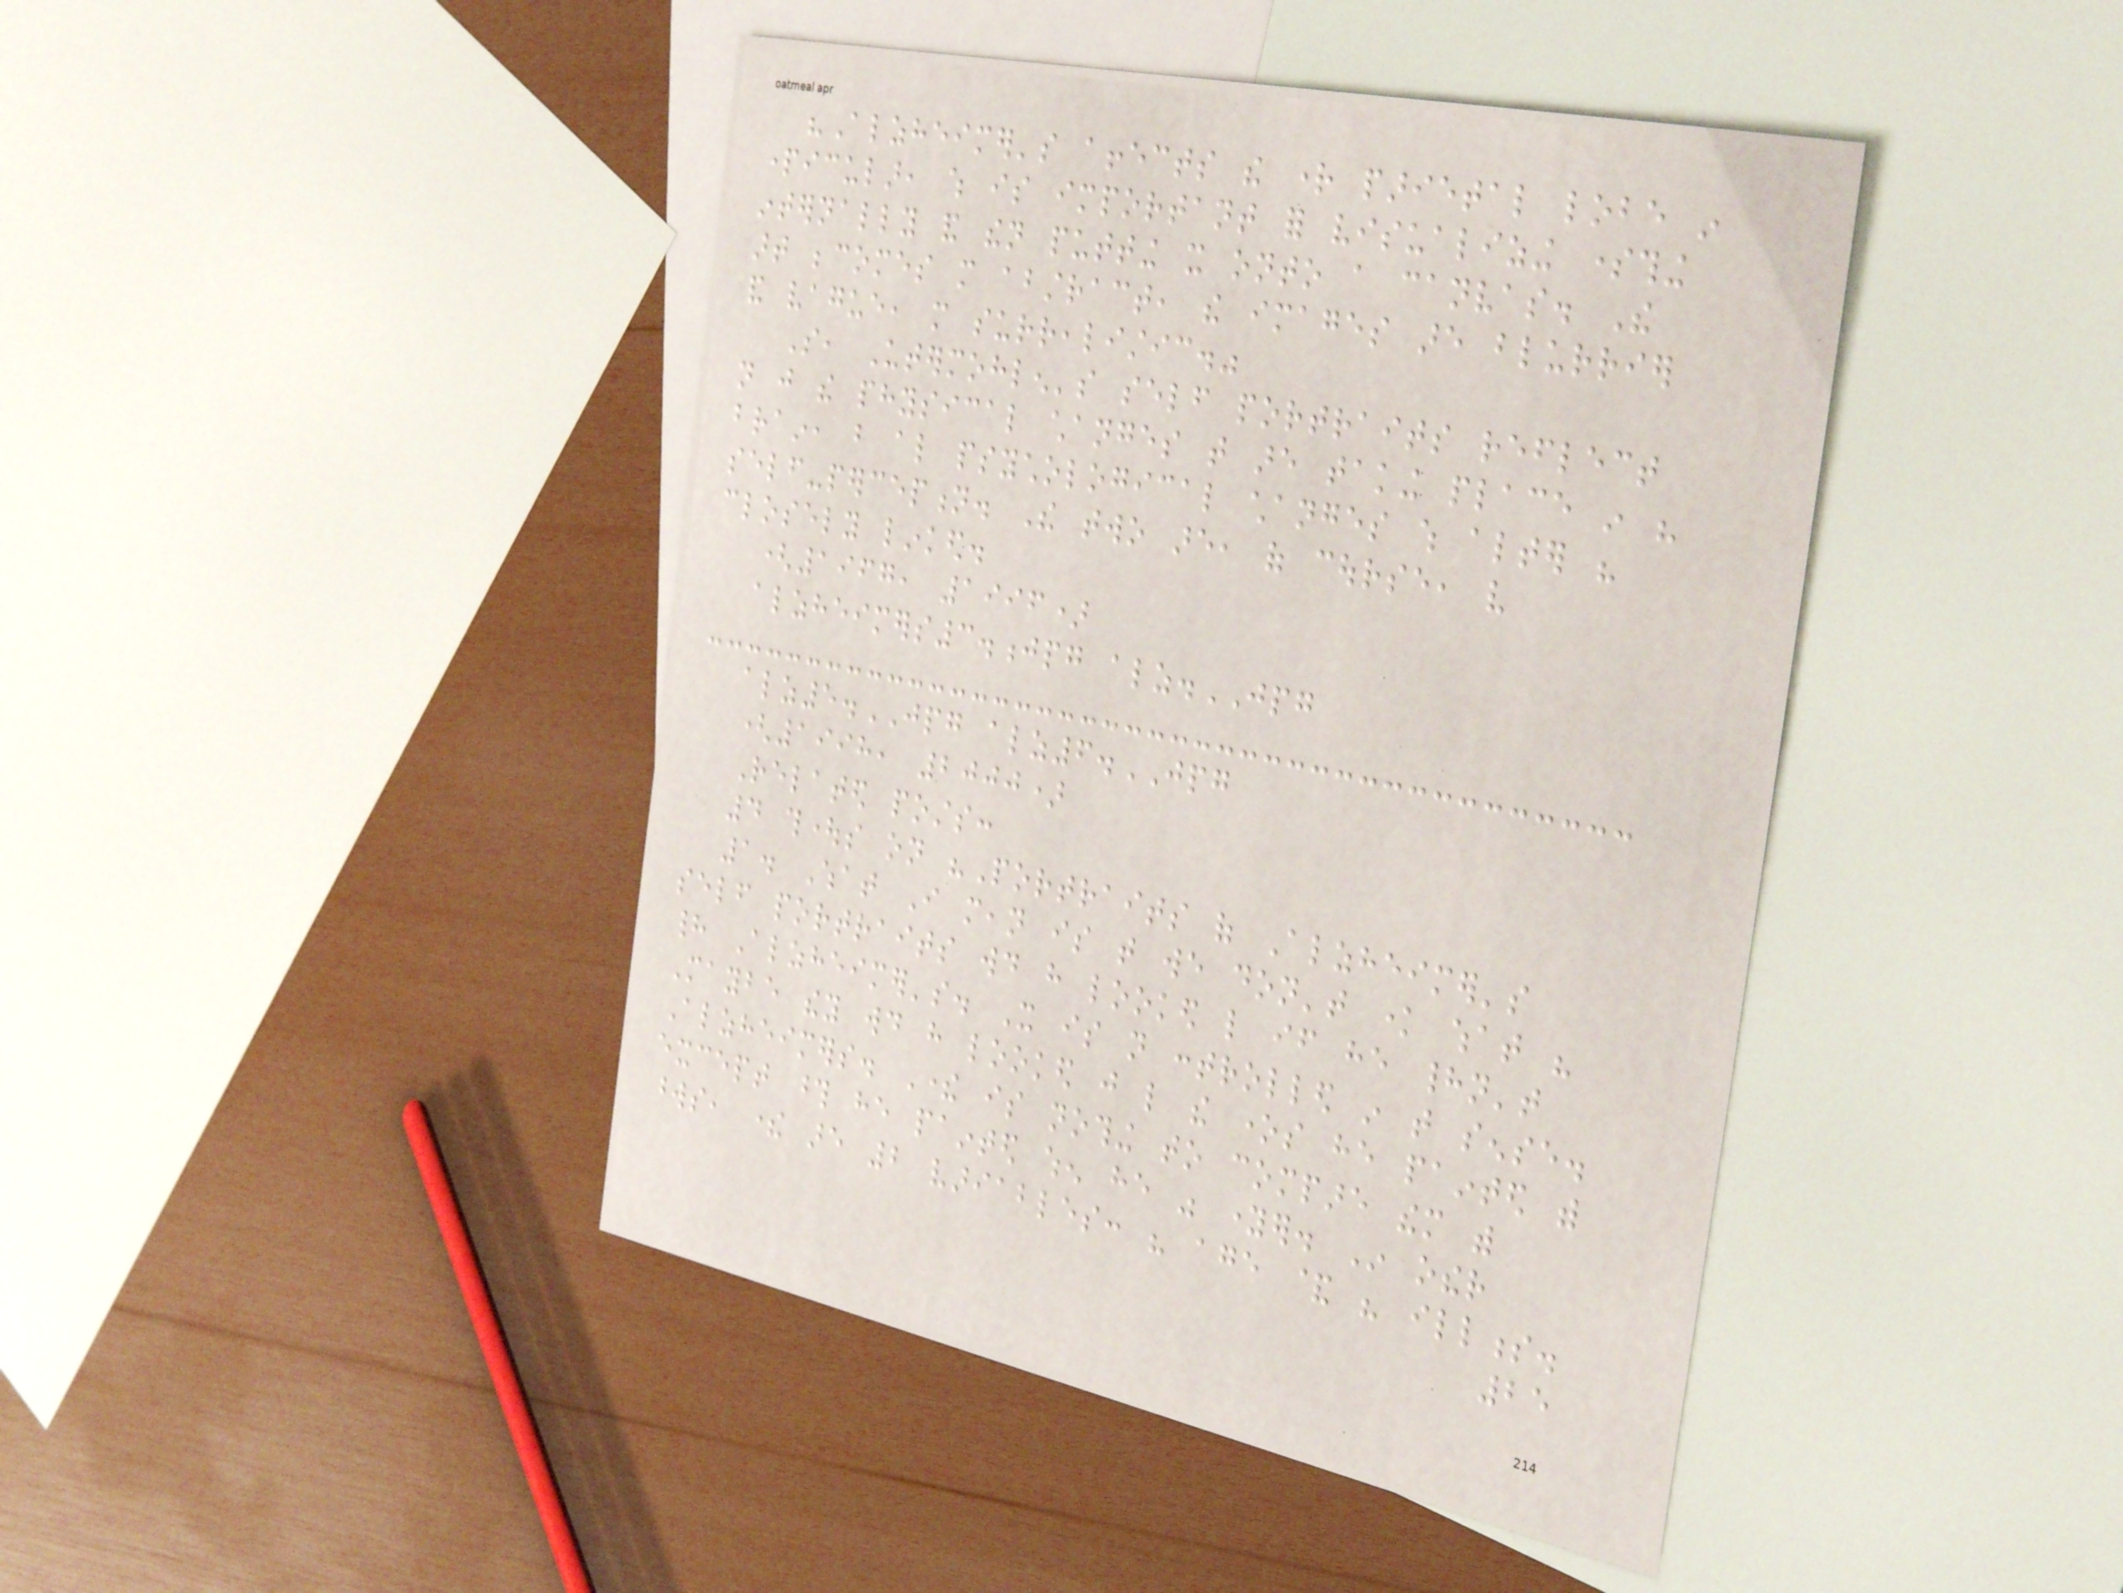"Alzheimer's affects the right parietal lobe in
particular, which is important for visualizing something
internally and then putting it onto a canvas. The
art becomes more abstract, the images are blurrier
and vague, more surrealistic."
So, Utermohlen's self portraits reflect
not just the physical changes that are taking place in his
brain, but also psychological changes which alter his
self-perception. The two are, of course, very
closely linked.
(1967, 1996)
alzheimers3.jpg alz.JPG
alz5.JPG alz6.JPG
(1998, 2000)
Related posts:
4 thoughts on "Portraits of Alzheimer's
1. What I mean is that we don't know what his
self portraits would have looked like if he hadn't
had Alzheimer's. It is not controlled in that sense.
Maybe they would have looked just like the ones he painted with
Alzheimers. There is nothing to compare them with
except those he painted when he was younger. In other
words, there are 2 variables: his age & his illness.
25
